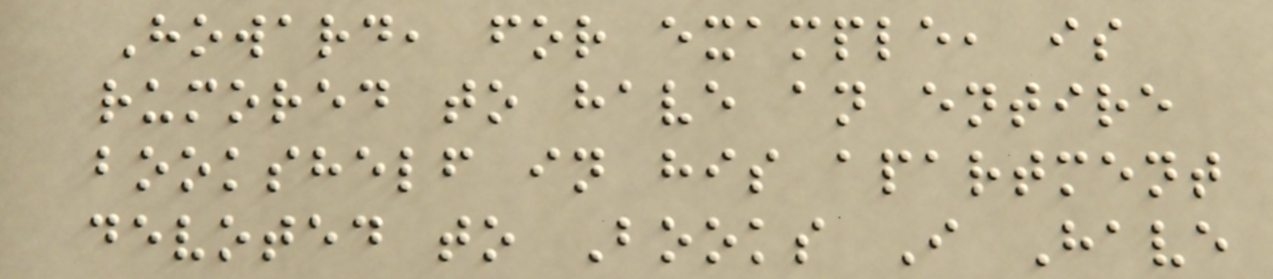Howard, for example, is
rumored to have an entire
bookshelf in his apartment
devoted to Books I Have
